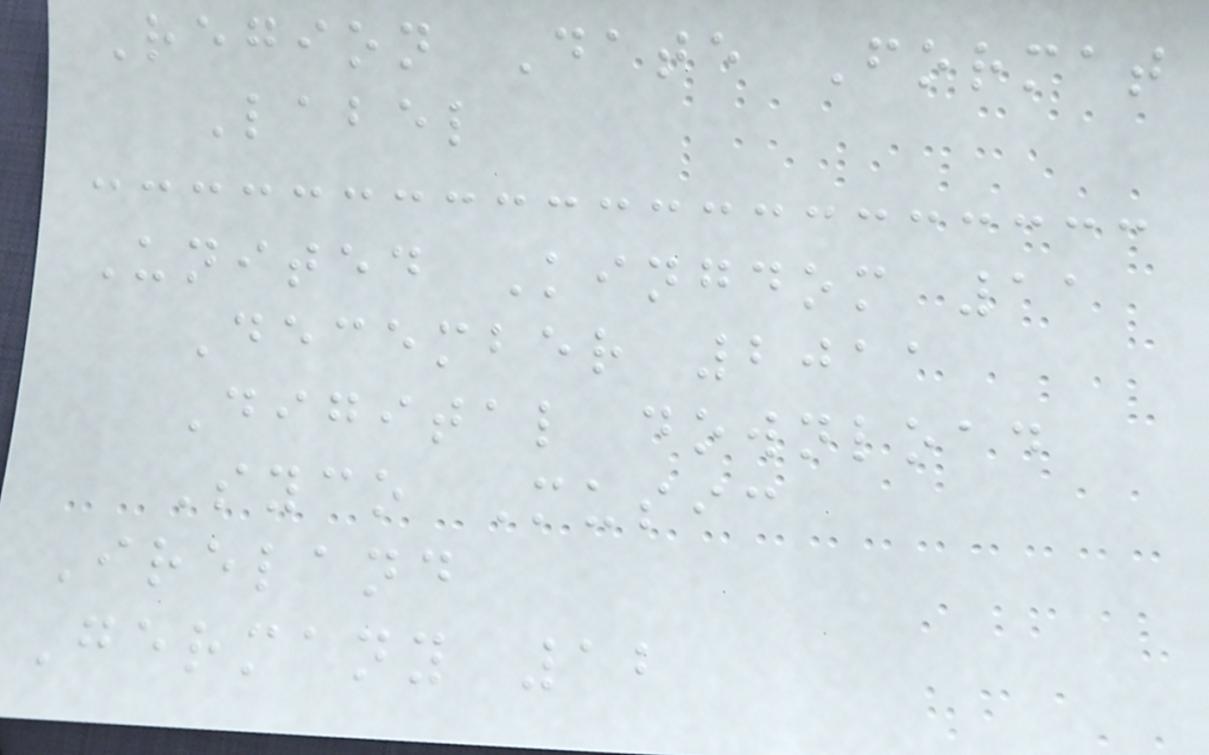Region Date Format
Label
United Kingdom 11
December 2011
Digital download
Syco Music
Ireland
Germany 12
